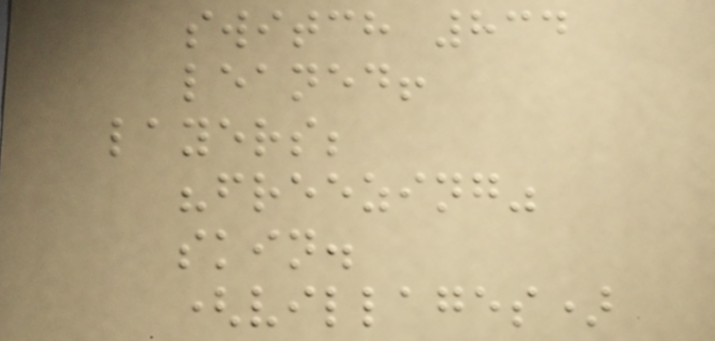switch 834
leaned!
layers;
"freezing"
skin.
(villages)
